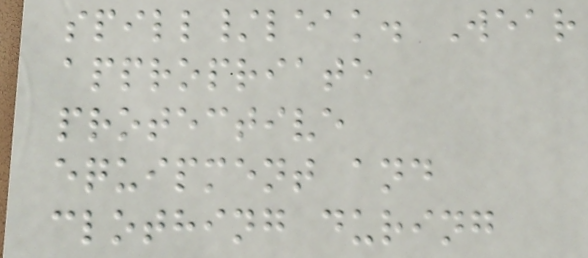spill/leak. Wear
appropriate
protective
equipment and
clothing during
